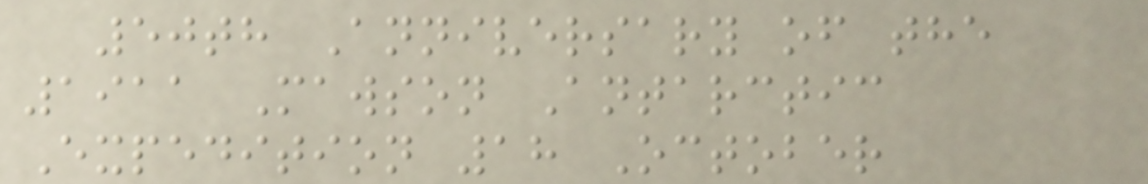50th Anniversary of the
1911 Mawson Antarctic
Expedition 18 October
